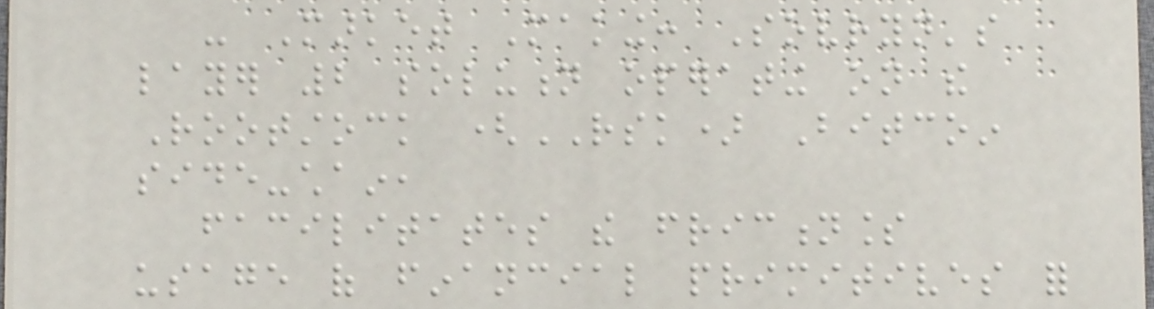- Market Making: Sovryn's
layer 2 solution operating on the
Rootstock (RSK) Bitcoin
side-chain,
facilitates the frictionless
usage of financial primitives for
